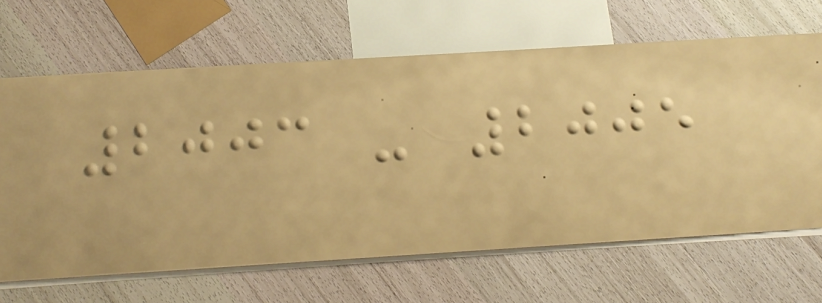2003 - 2005
